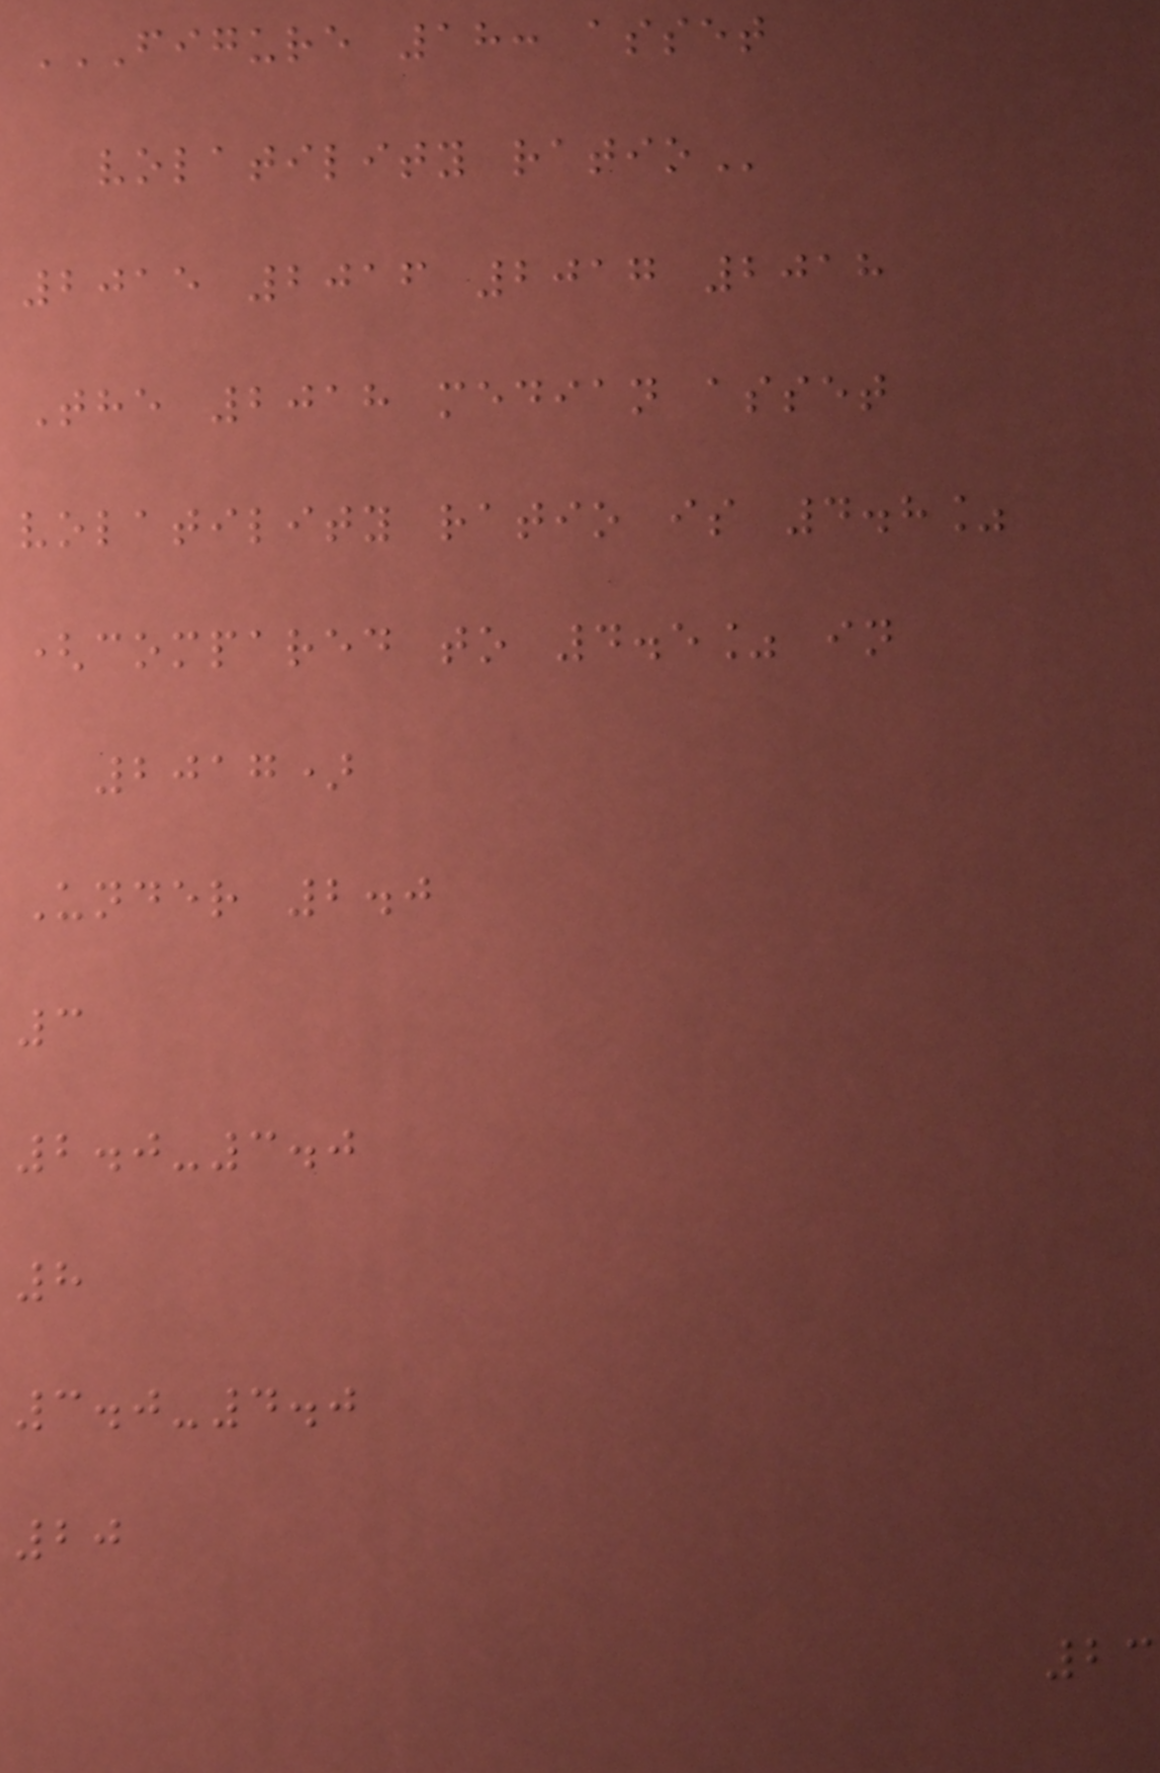FIGURE 18: ASSET
VOLATILITY RATIO
2015 2016 2017 2018
The 2018 median asset
volatility ratio is 4.8%
(compared to 4.5% in
2017)
Under 2.0
3
2.0-3.0
8
3.0-4.0
20
23
